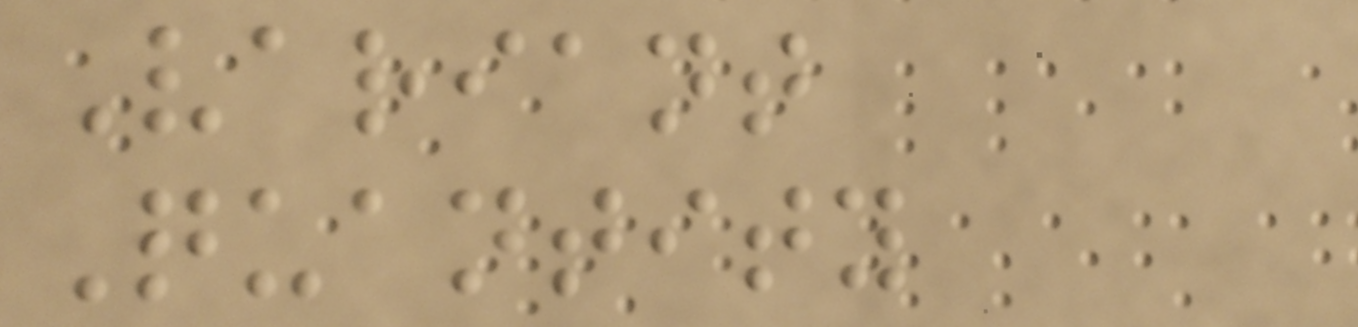Variant
Quantity
